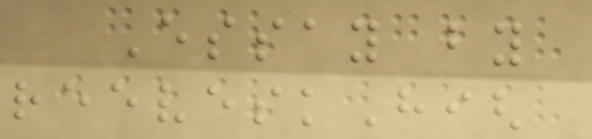Essay by
reeveskHigh
